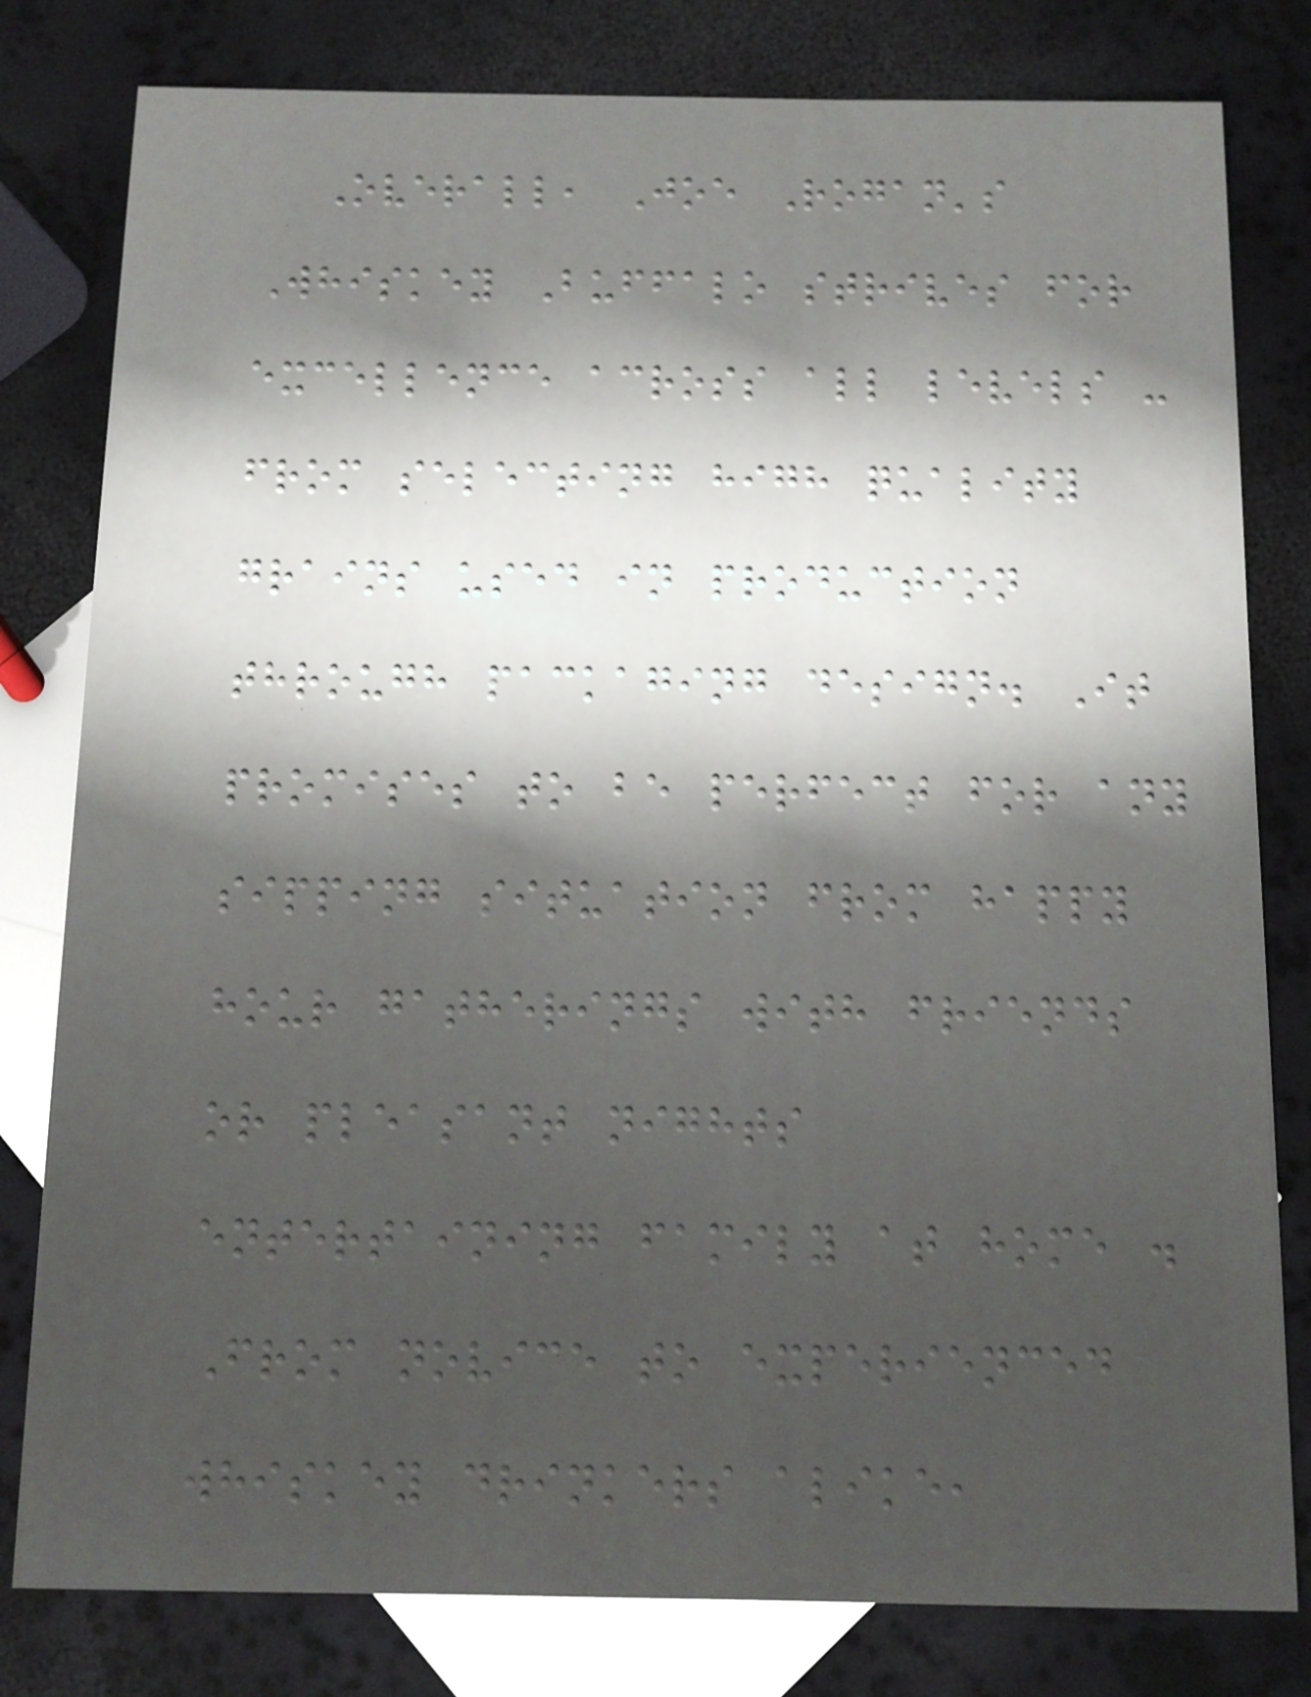Overall, Joe Rogan's
Whiskey Buffalo strives for
excellence across all levels -
from selecting high quality
grains used in production
through packaging design. It
promises to be perfect for any
sipping situation from happy
hour gatherings with friends
or pleasant nights
entertaining family at home .
From novice to experienced
whiskey drinkers alike,
